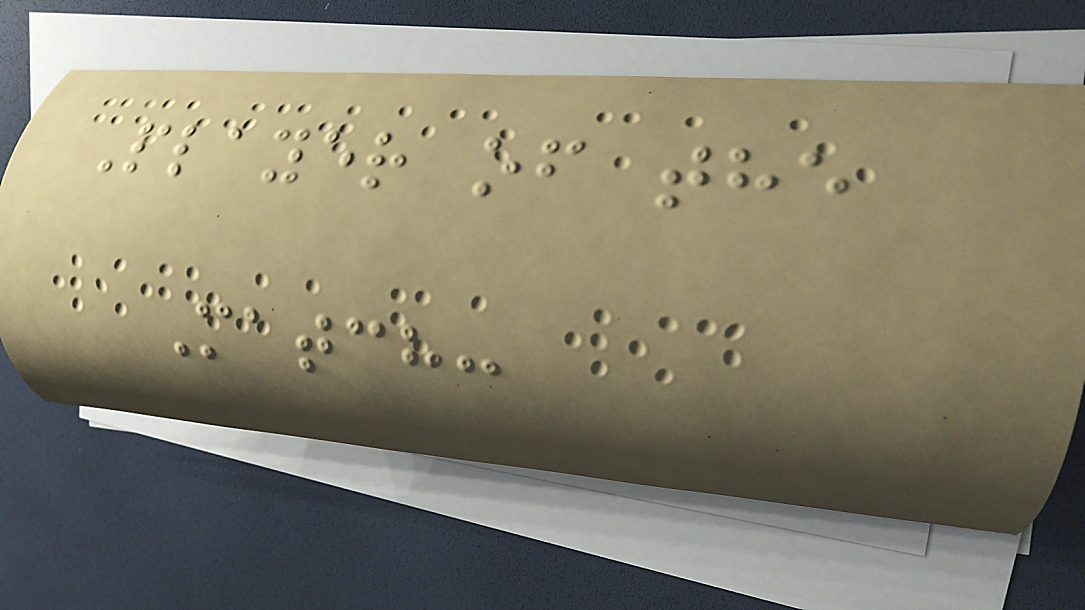Player of the
Match:
